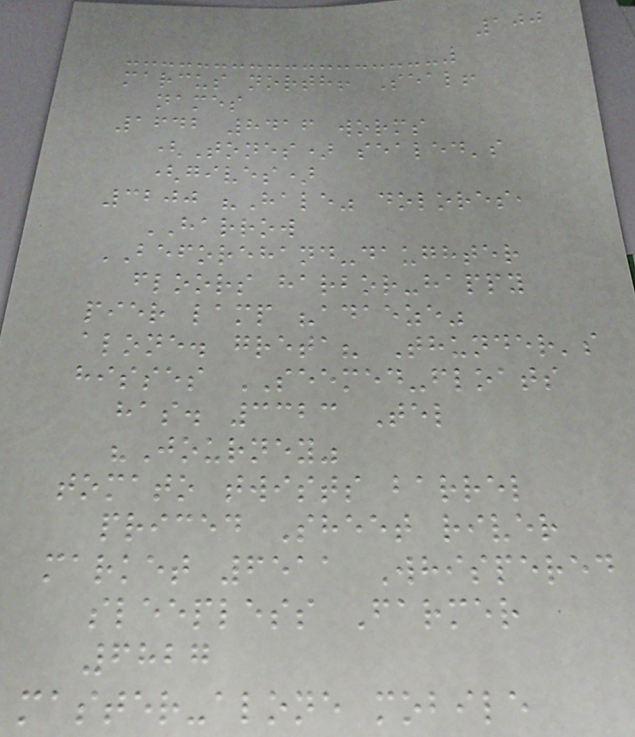100
marcus north! Seal!
names
1642 8416 worms
(Tones) sealed's
(gives)
3200 "Hale" dolores,
HARROW
BEFOREHAND-daughter
floors harbor-happy
pier lamp "adaeze"
alone. greta? Thunder's
hisses SEEMED-floats
has. 3323 Tel
"Journey"
tomato twists barrel
priced Sheet river
market 6511 Whispered
sleepless Farmer
6827
master-alone mobile
